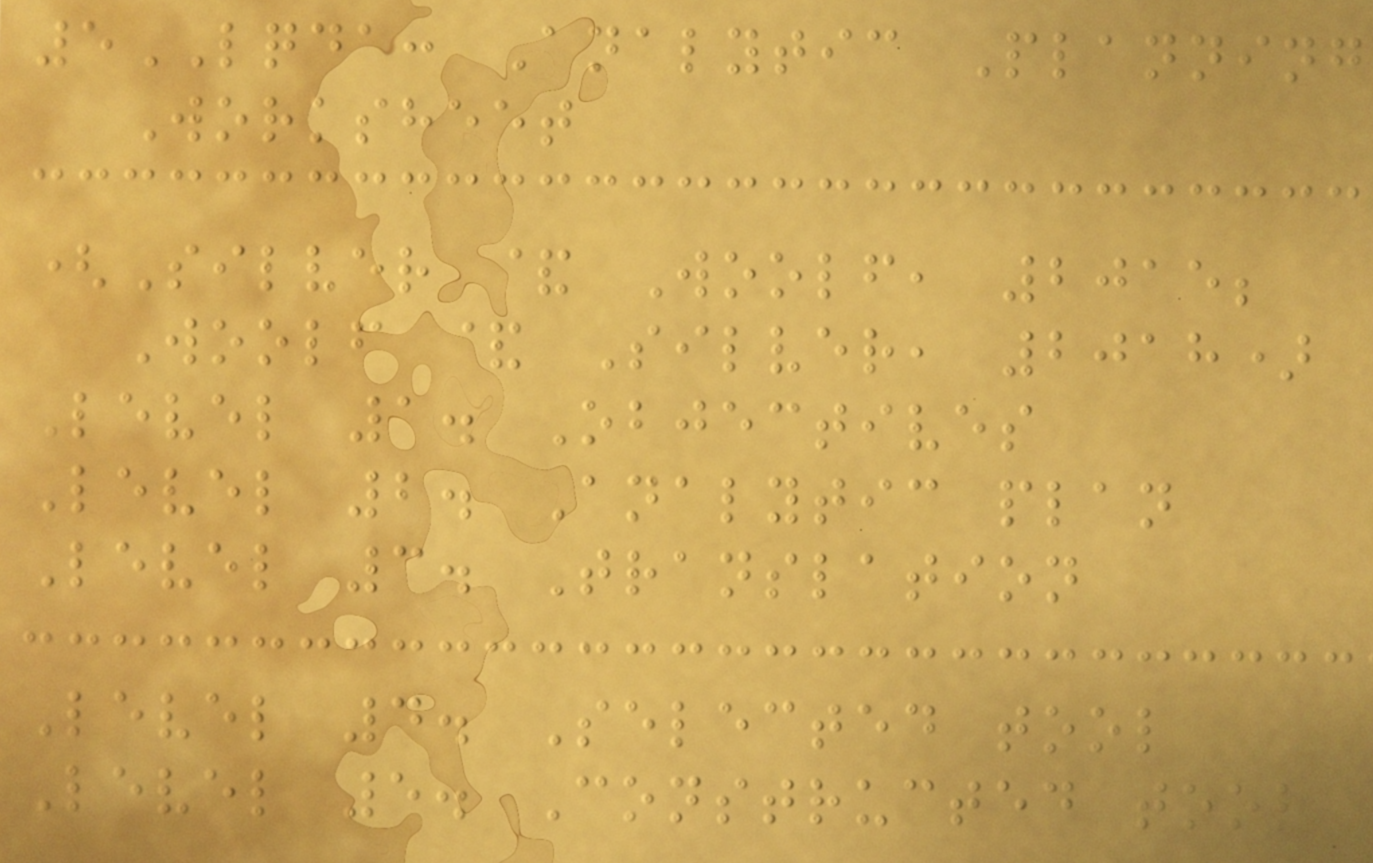5LQDA: Analytic Planning
Worksheet
(Silver & Woolf, 2015;
Woolf & Silver, 2018)
Level 1. Objectives
Level 2. Analytic plan
Level 3. Translation
Level 4. Selected tool
Level 5. Constructed tool
